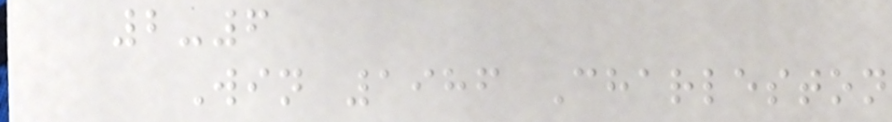2-6
Win 1986 Charleston
